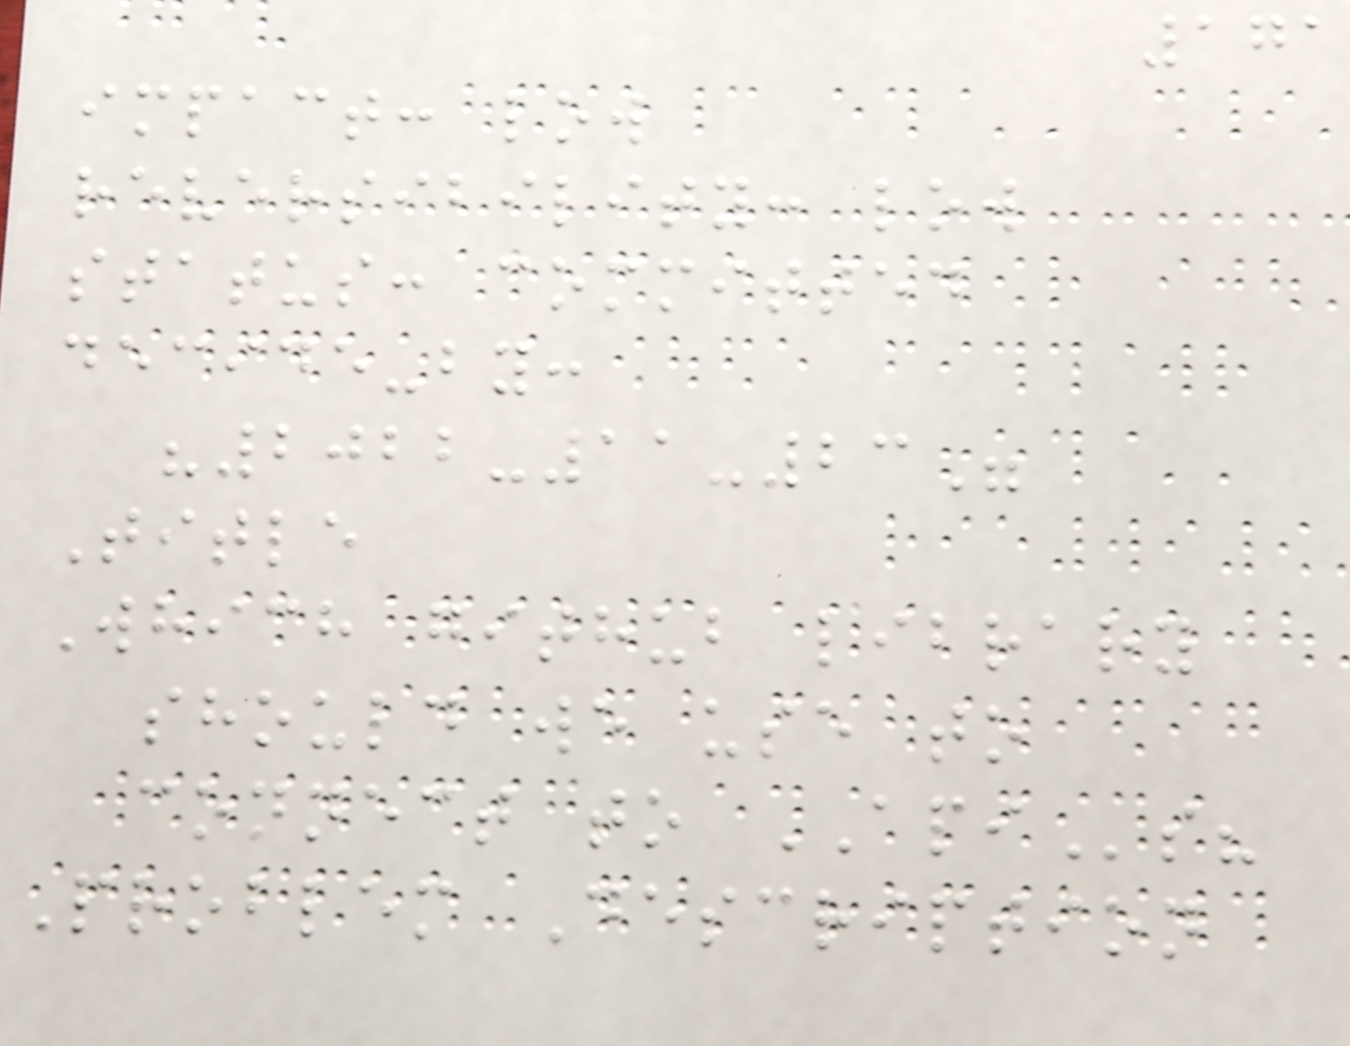171
impact: low
reversibility: low
status: committed
decide-by:
"2022-11-23"
Title
Which github library
should we use to
connect to APIs?
Problem Description
